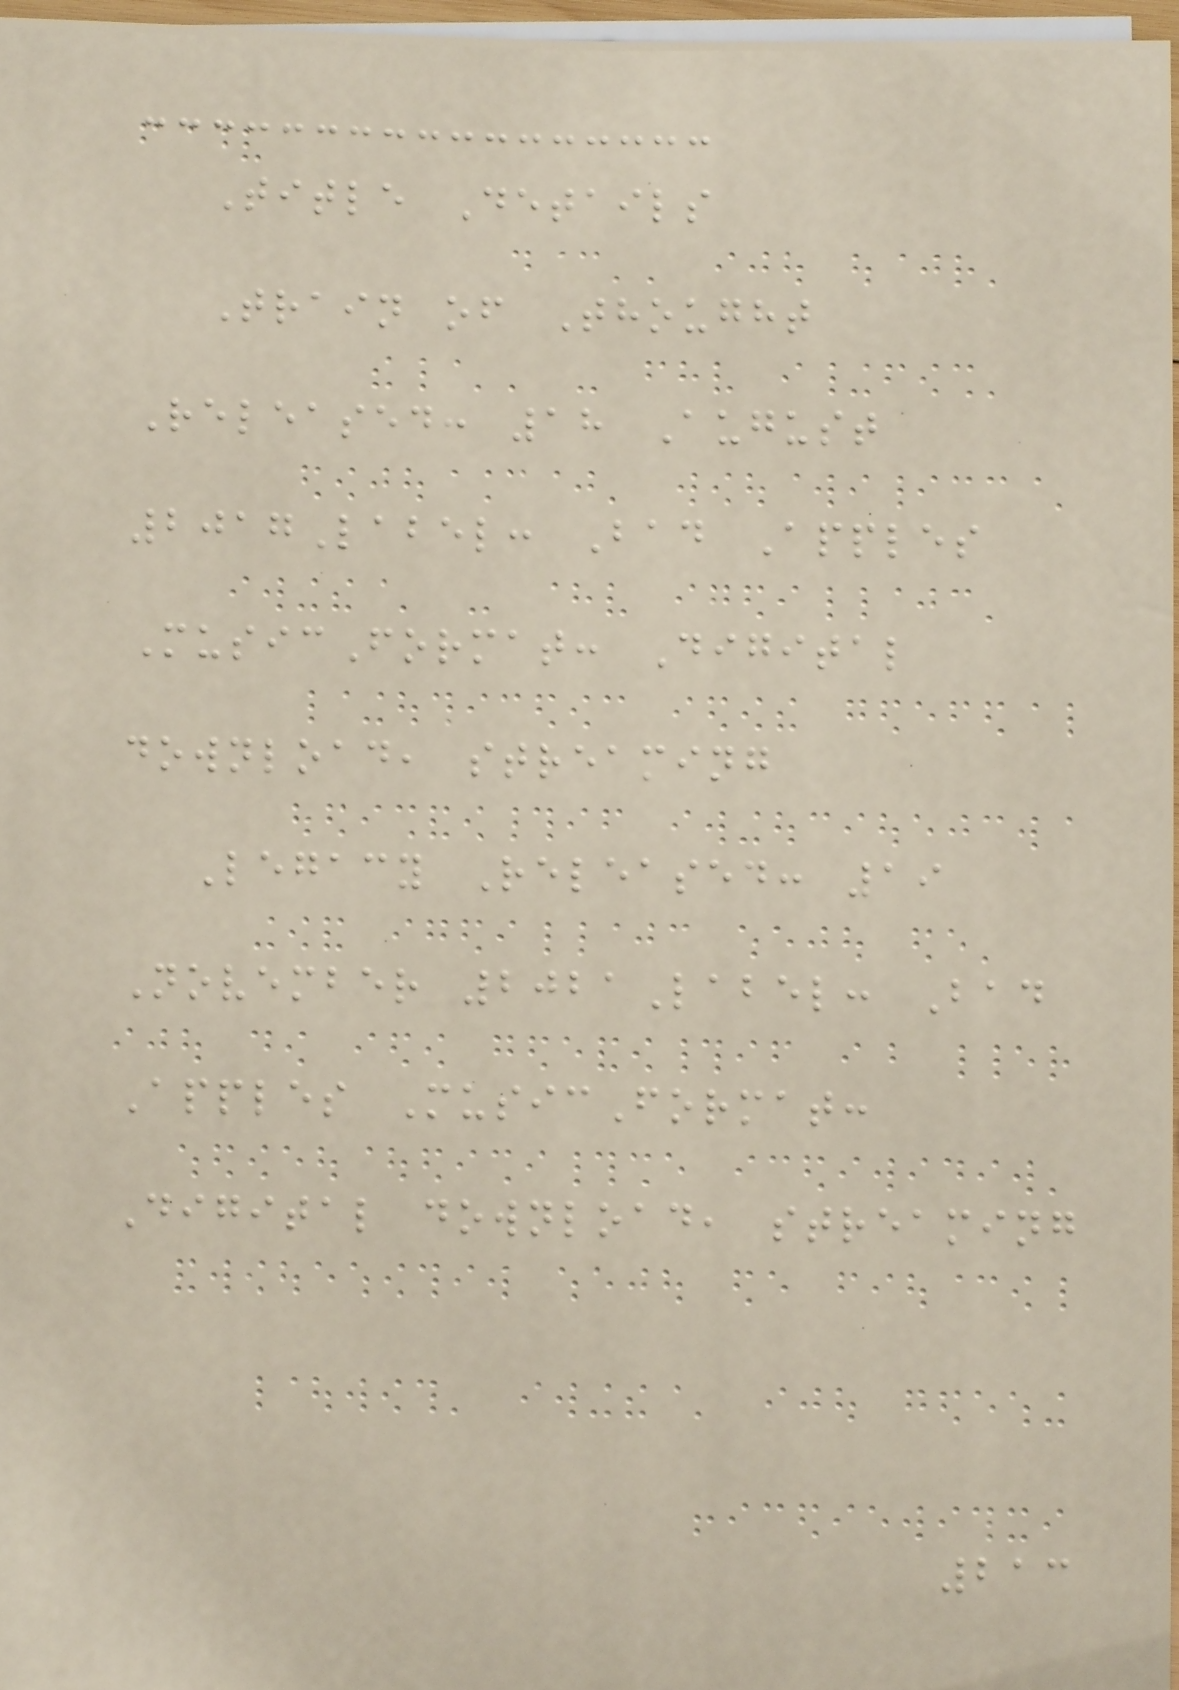Title Details
Train of Thought
Released: 18 August
2017Label: Bad Apples
MusicFormat: Digital
download, streaming
Legacy Released: 19
November 2021Label: Bad
Apples MusicFormat:
Digital download, streaming
213
